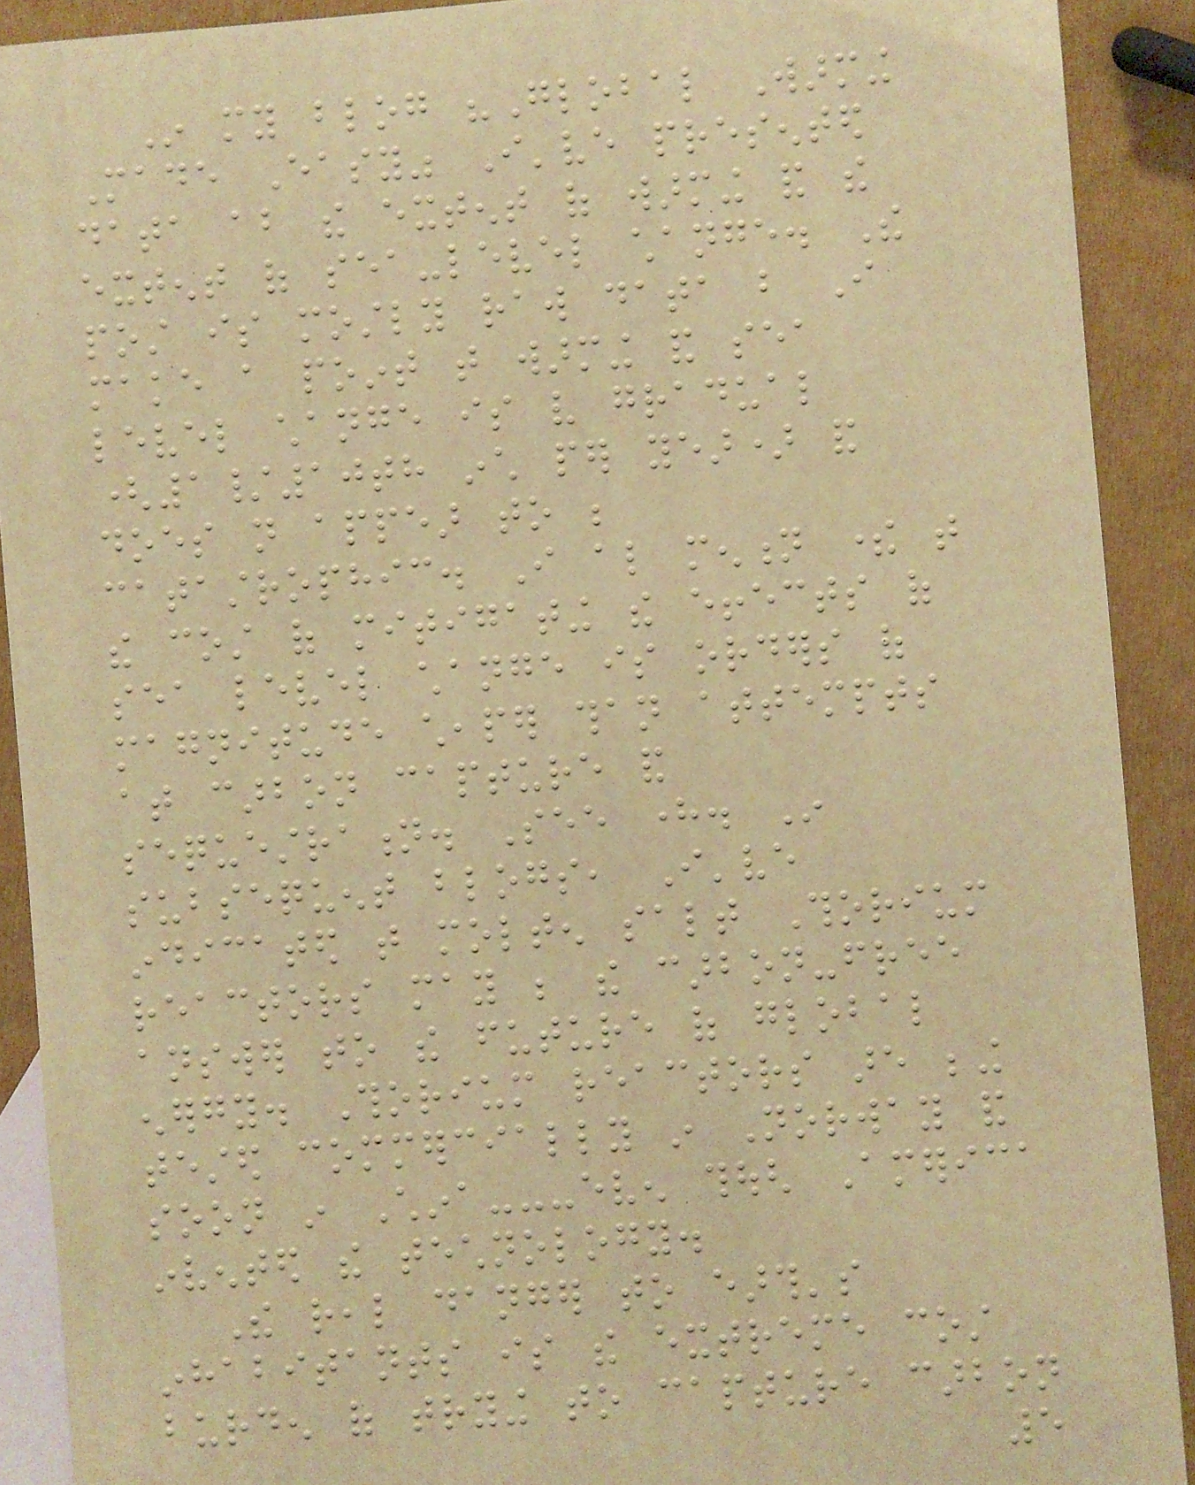In my blog "Global Warming
Made Easy" I've presented
data about the extent of warming and the
extent of sea-level change. The
post is mostly raw data but I
make a point that warming and sea
level change is very gradual
(1/10th inch per year) and
does not appear to be
catastrophic. I also mention there that
the cost of mitigating the effects of
sea level change is orders of
magnitude cheaper than attempts
at carbon capture and
sequestration. See here. In
subsequent blogs, I've
indicated that molten salt Thorium
reactors may be the carbon-free
answer to the future of global
energy. Thorium reactors are being
tested commercially in Norway and
soon in China---even though America
invented the technology.
The real danger to earth's
inhabitants is the extreme cost
burden of trying to capture carbon
5
